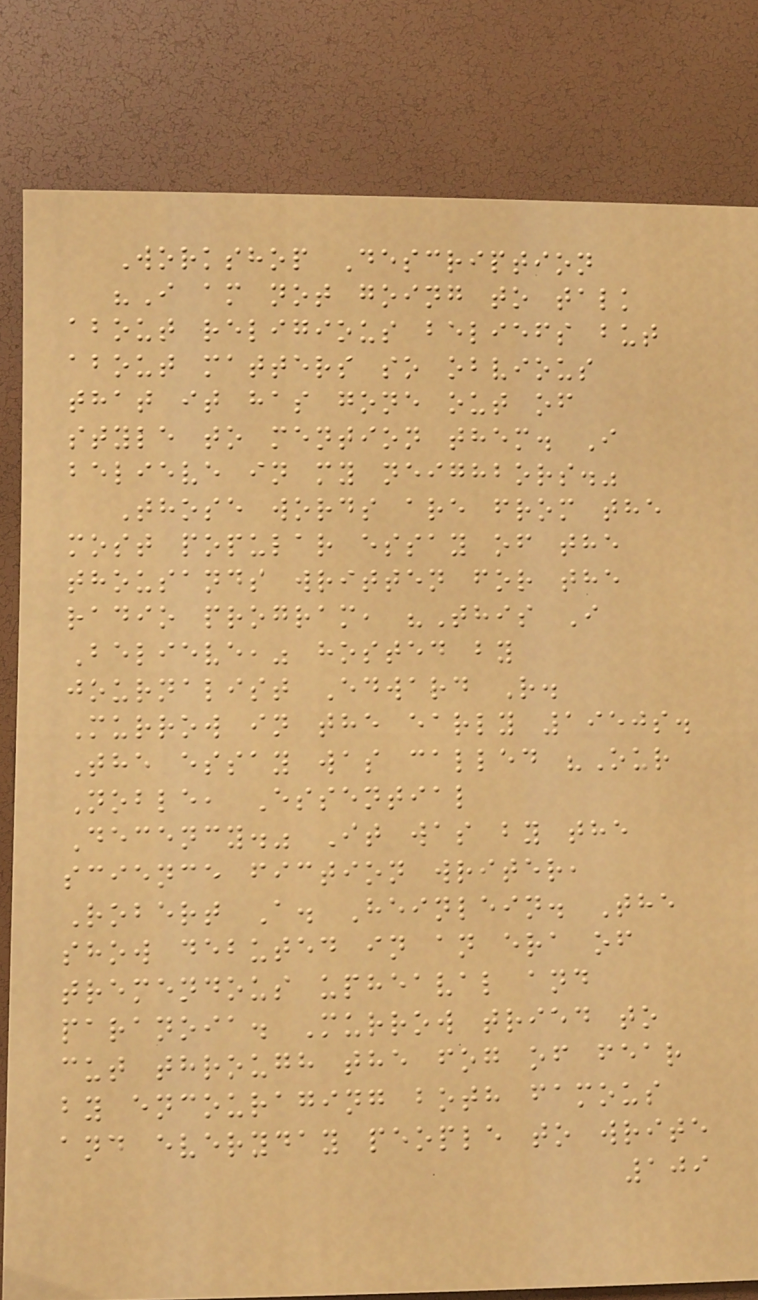Workshop Description
"I am not going to talk
about religious beliefs but
about matters so obvious
that it has gone out of
style to mention them. I
believe in my neighbors."
Those words are from the
most popular essay of the
thousands written for the
radio program, "This I
Believe," hosted by
journalist Edward R.
Murrow in the early 1950s.
The essay was called "Our
Noble, Essential
Decency." It was by the
science fiction writer,
Robert A. Heinlein. The
show debuted in an era of
tremendous upheaval and
paranoia. Murrow tried to
cut through the fog of fear
by encouraging both famous
and everyday people to write
109
